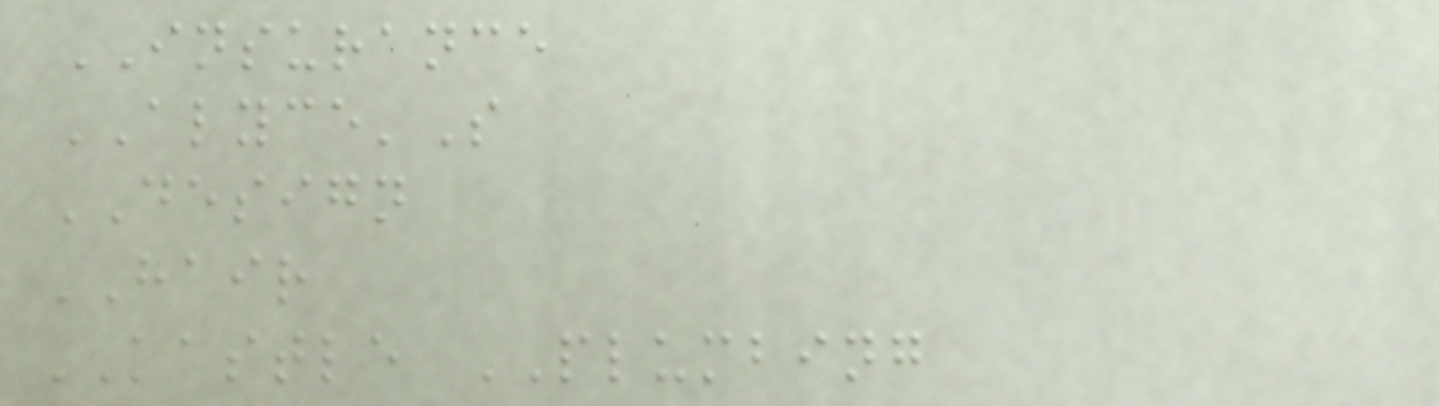INSURANCE
ALYCE'S
DESIGN
HAIR
KASTLE PLUMBING
